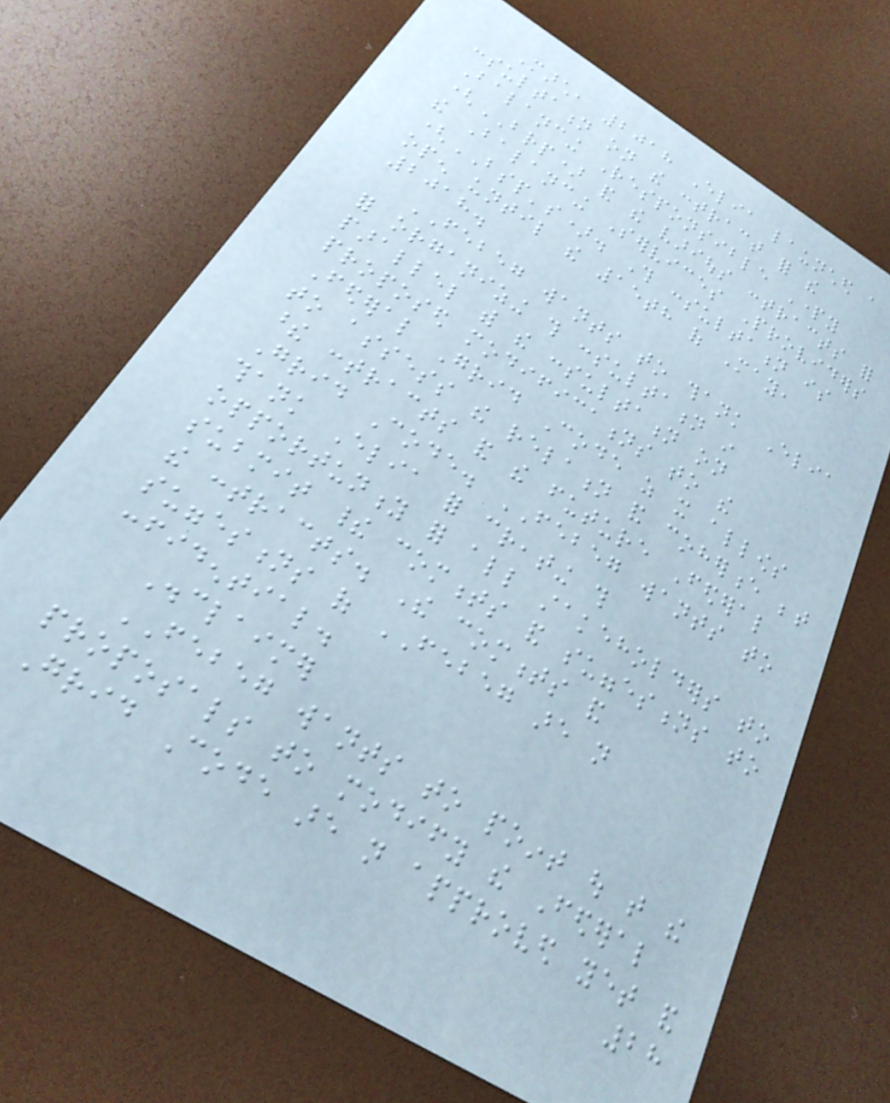March, 2018 Elia launched a
consultation on the contract for the
Balancing Responsible Party
(BRP) and the various contracts for
the Balancing Services Providers
(BSP's). This consultation is
open until the 15th of May,
2018.
FEBEG wants to thank Elia
for organizing this consultation in
parallel with the consultation on
proposed modifications to the
Federal Grid Code as it allows
to assess the relation and coherence between
these contracts and the future Federal
Grid Code. FEBEG wants to
thank Elia for creating this
opportunity for all stakeholders to
submit their comments and suggestions to
the contracts. The comments and
suggestions of FEBEG are not
confidential.
Disclaimer
FEBEG wants to point out that the
proposals to modify the Federal
Grid Code are not approved yet and
28
